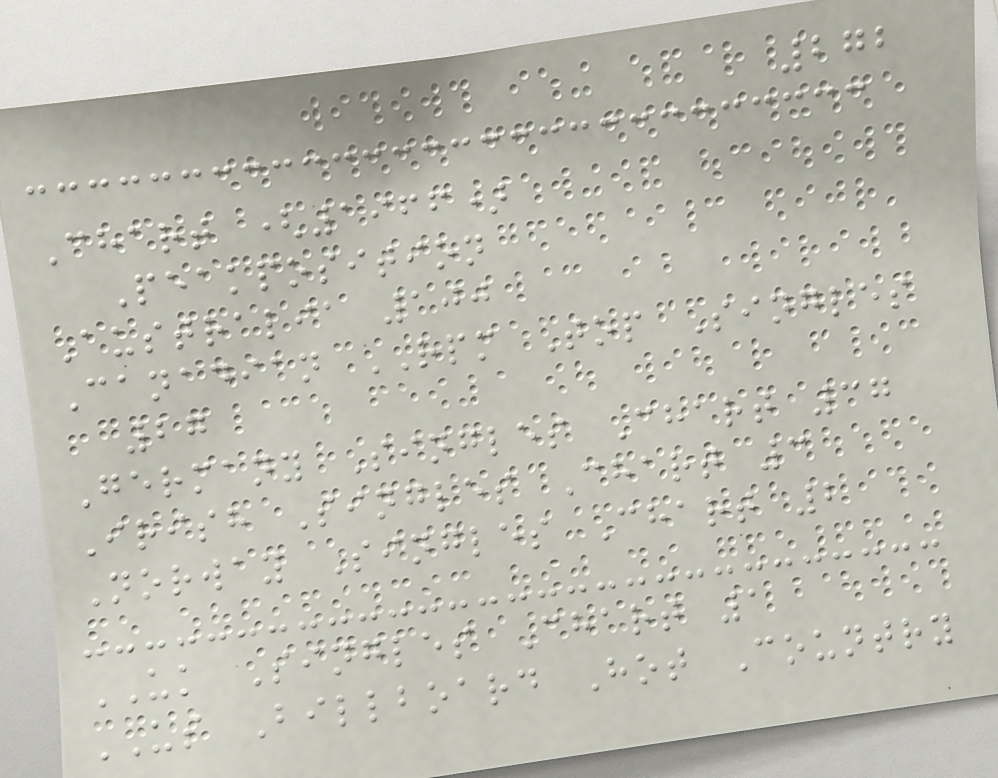272
Chart (1966)
Peakposition
Australia 100
Canadian RPM Top Singles
27
Germany Singles Chart 37
Irish Singles Chart 3
Norway Singles Chart 2
UK Singles Chart 1
US Billboard Hot Country
